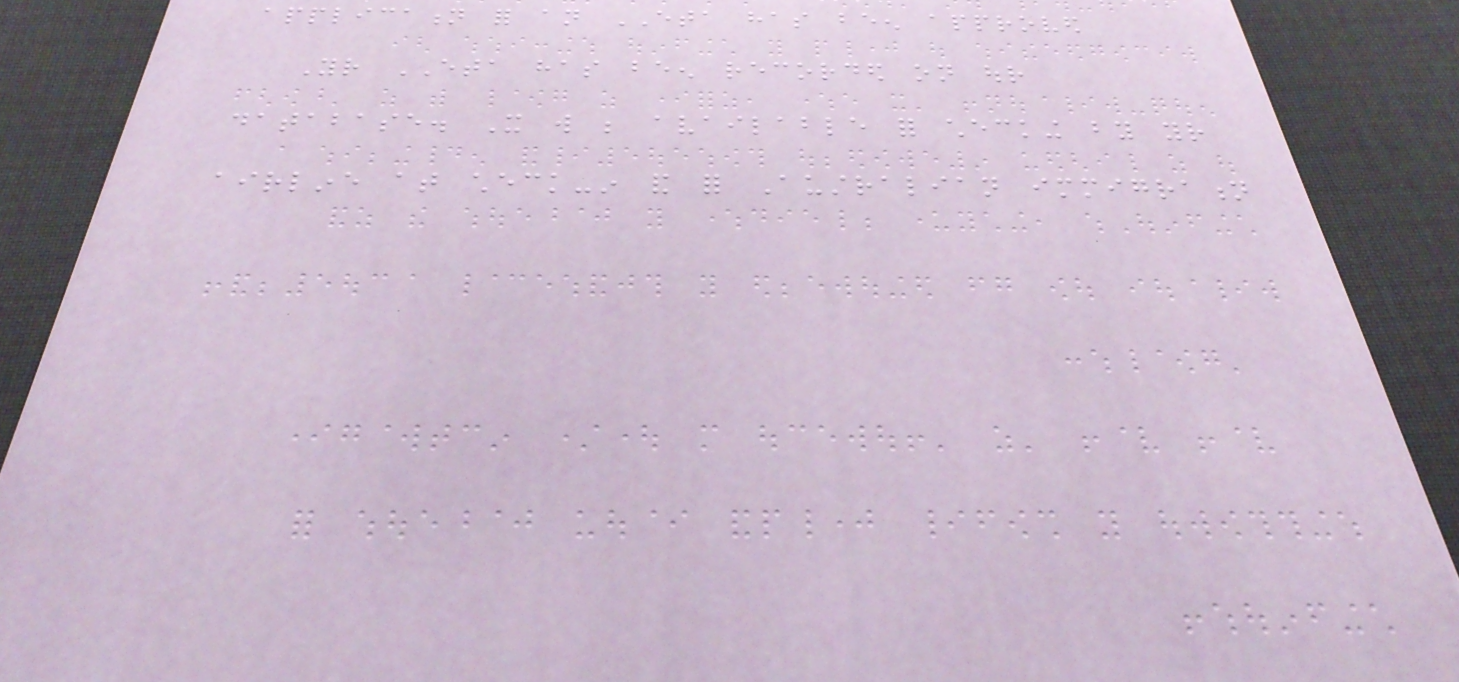application for an ETA has been approved
Your ETA has been recorded on our
database. It will be available for checking by your
airline at check-in and for Australian immigration
